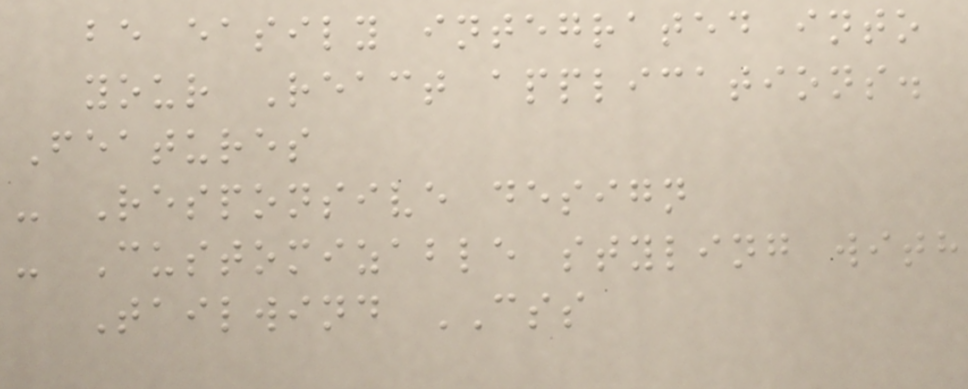be easily integrated into
your React applications.
Features
- Responsive design
- Customizable styling with
Tailwind CSS
